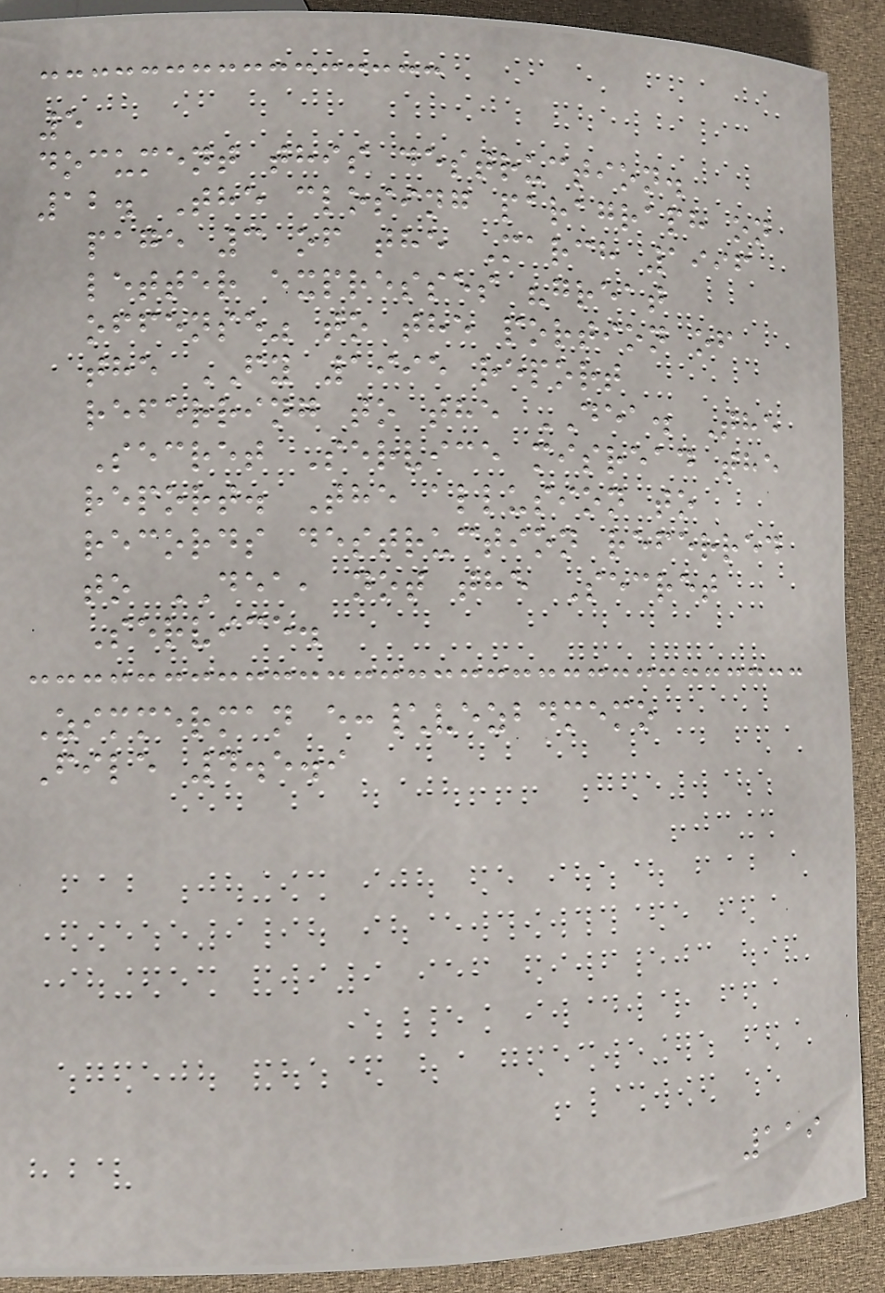5
document this destruction.
12. The closing paragraph on
page 3 of the March 1996
letter expresses "great
offense" to the portion of
the FY 1995 report
referring to the DEA. The
Secret Service misread the
report. The allusion to
records destruction referred
to DEA, not the Secret
Service.
Zimmerman e:\vezbdmemo
File 4.5.9
119
